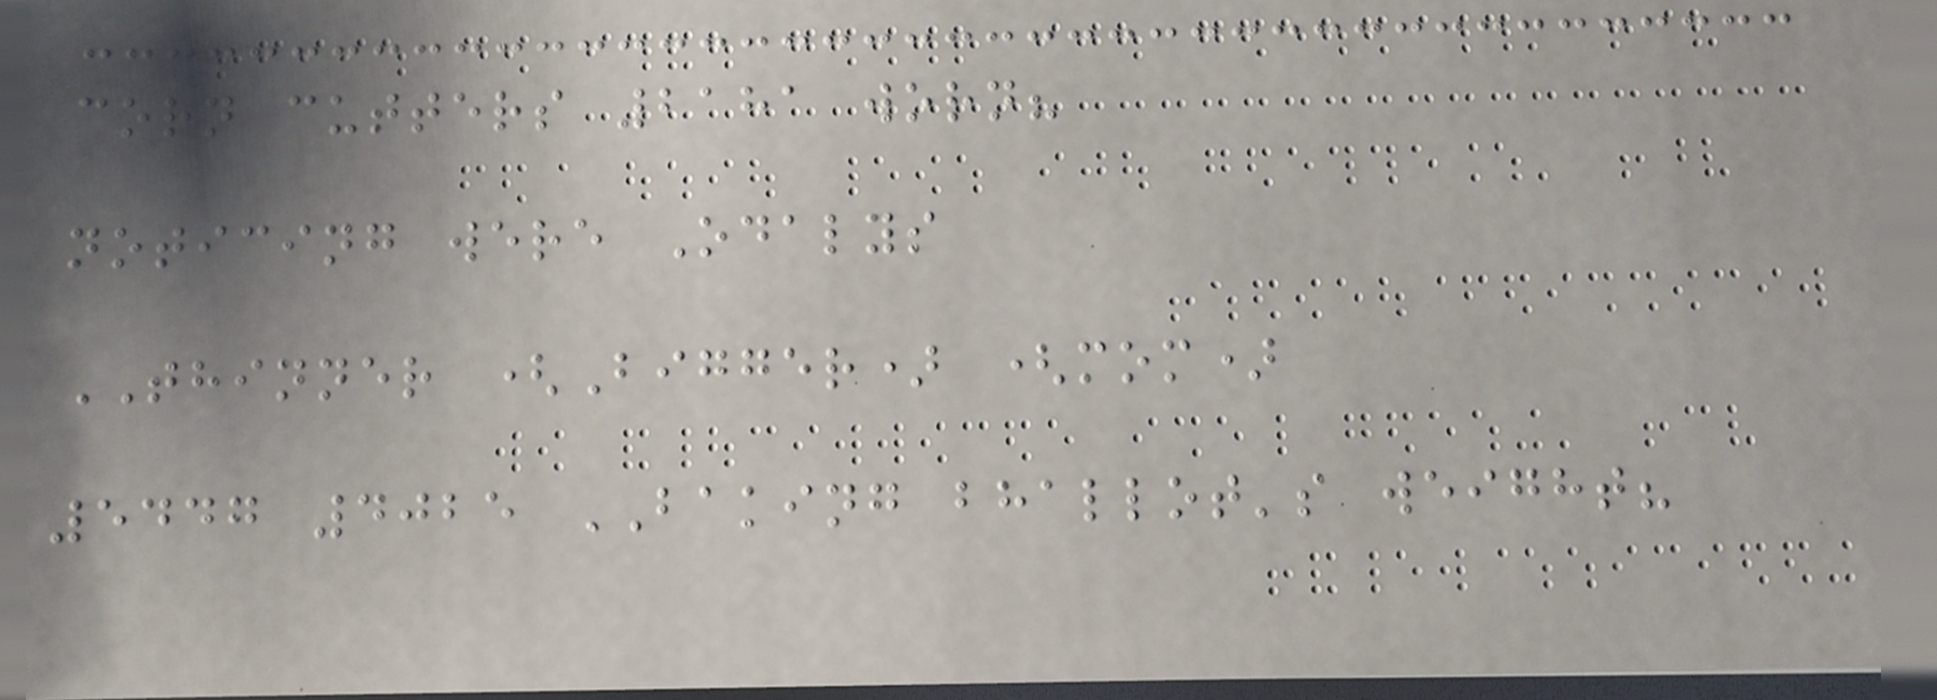corn cutters 2181 worn?
noticing were Odalys
THINNER (Bigger) (mom)
5447 4025 BAKING bhallot's weight?
